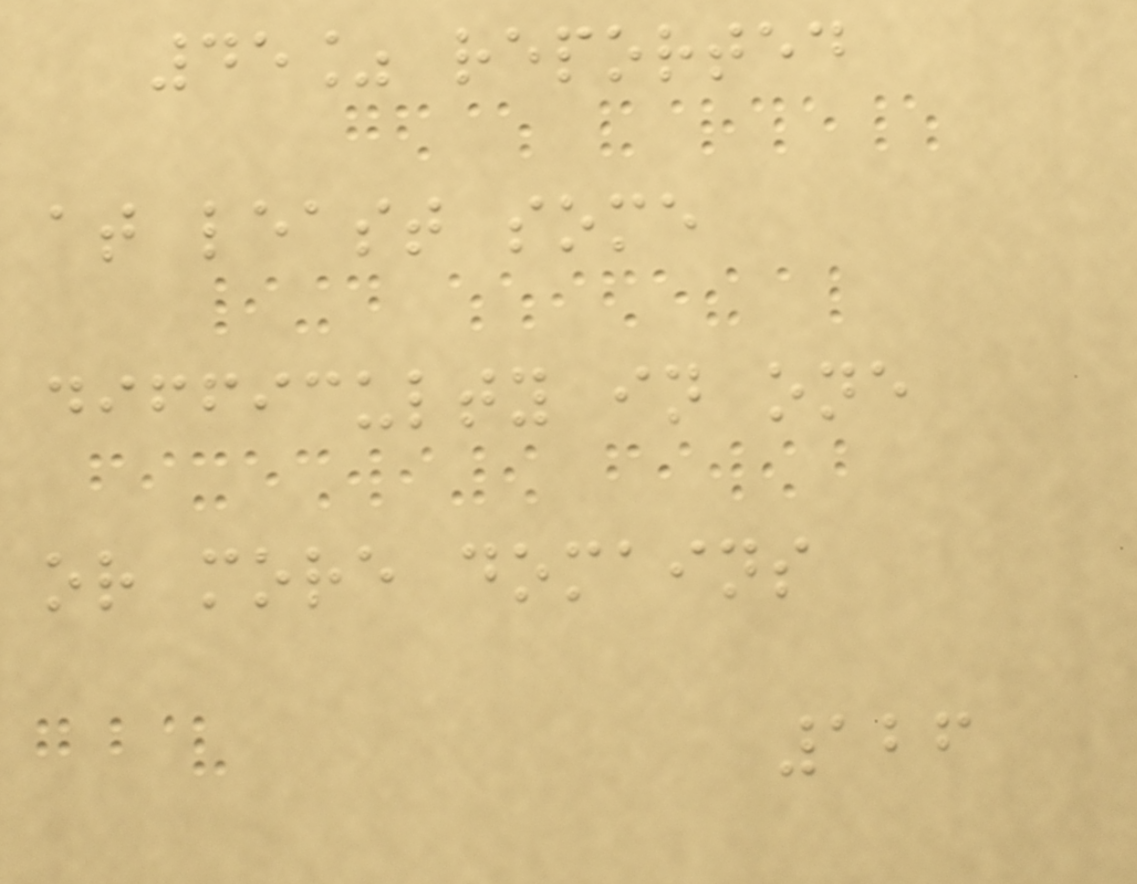45% reported
at least some
difficulty in one
or more domains
126
